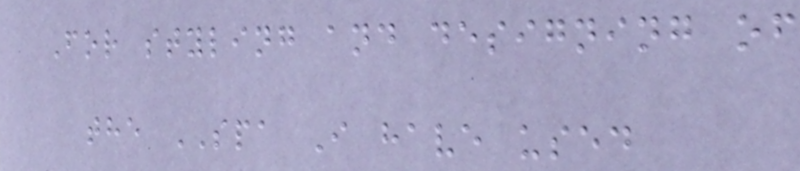For styling and designing of
the SPA I have used
